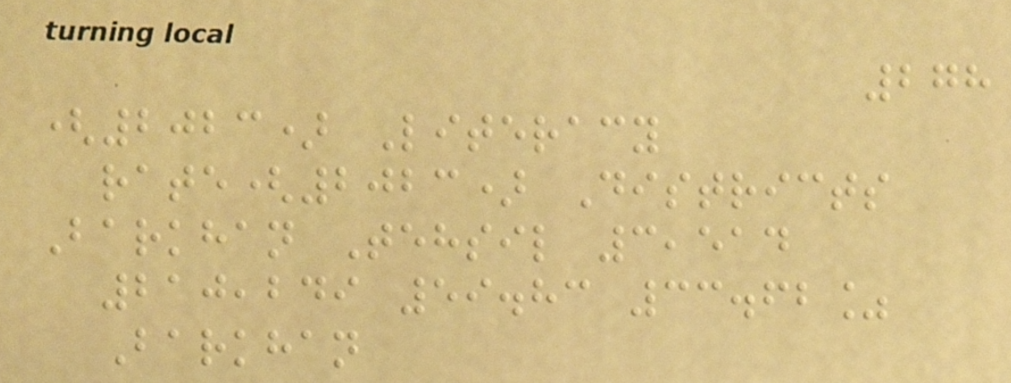278
(2023) Literacy
rate(2023) Districts
Barkhan Tehsil 3,514
210,249 59.83 33.62%
Barkhan
